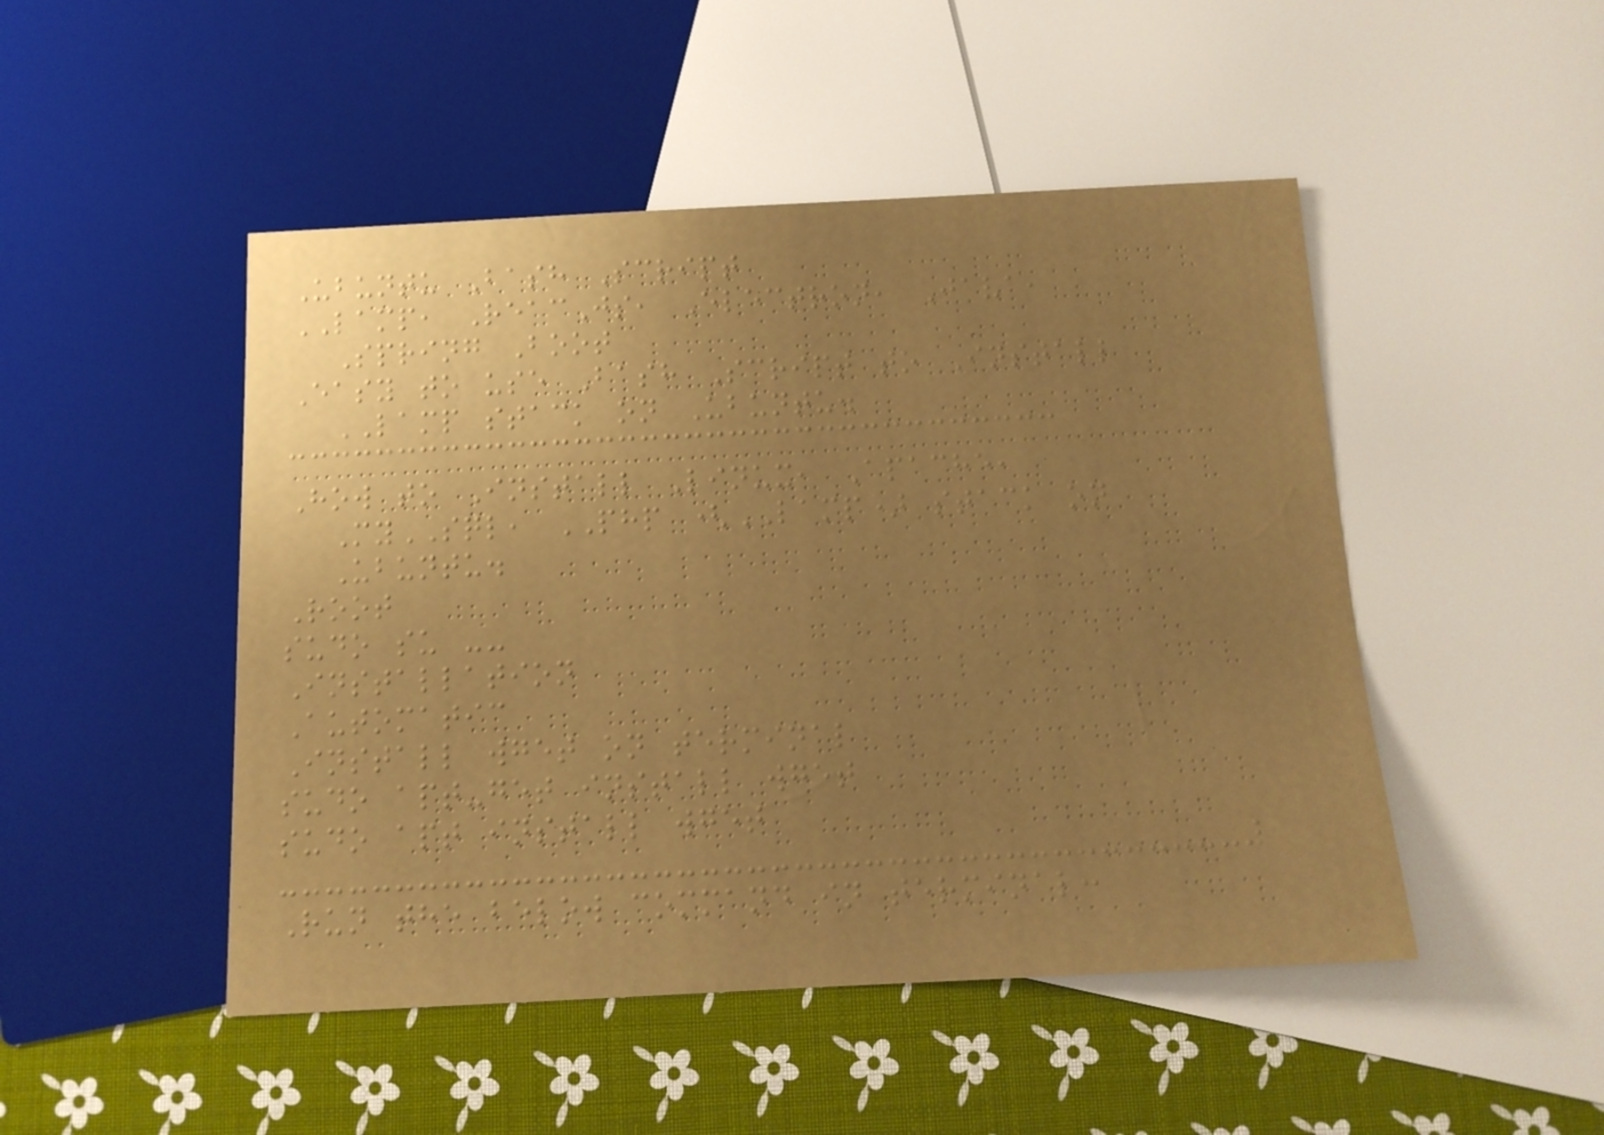Ubuntu Bash Script
LAMP, ReacJs, Electron, Java,
Spring Boot
Easy to use Bash Script to Install
LAMP stack on Ubuntu.
How to Install Linux, Apache,
MySQL, PHP (LAMP) stack on
Ubuntu.
Root
sudo su --
Installation
Automatic
Install wget on terminal
sudo apt-get install wget
sudo apt install wget
Run the below command in terminal:
